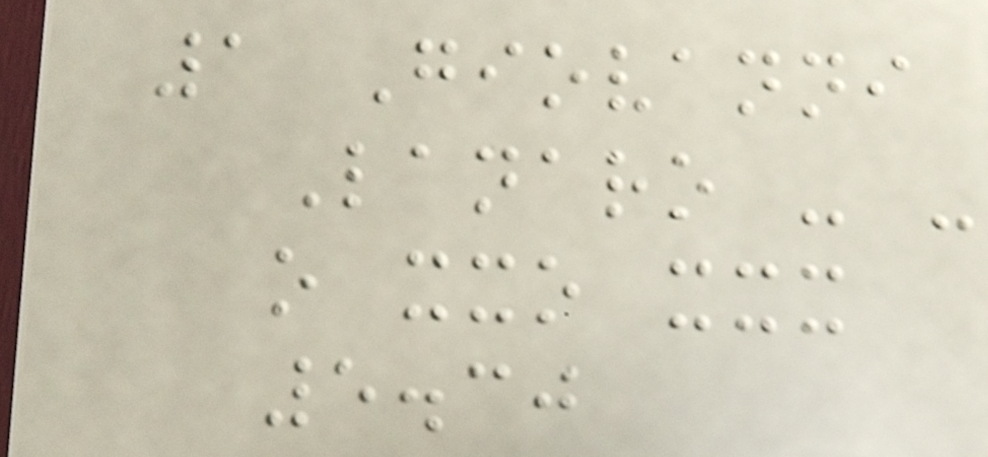1 Giovanni
Lanaro - -
o xxo xxx
5.30
